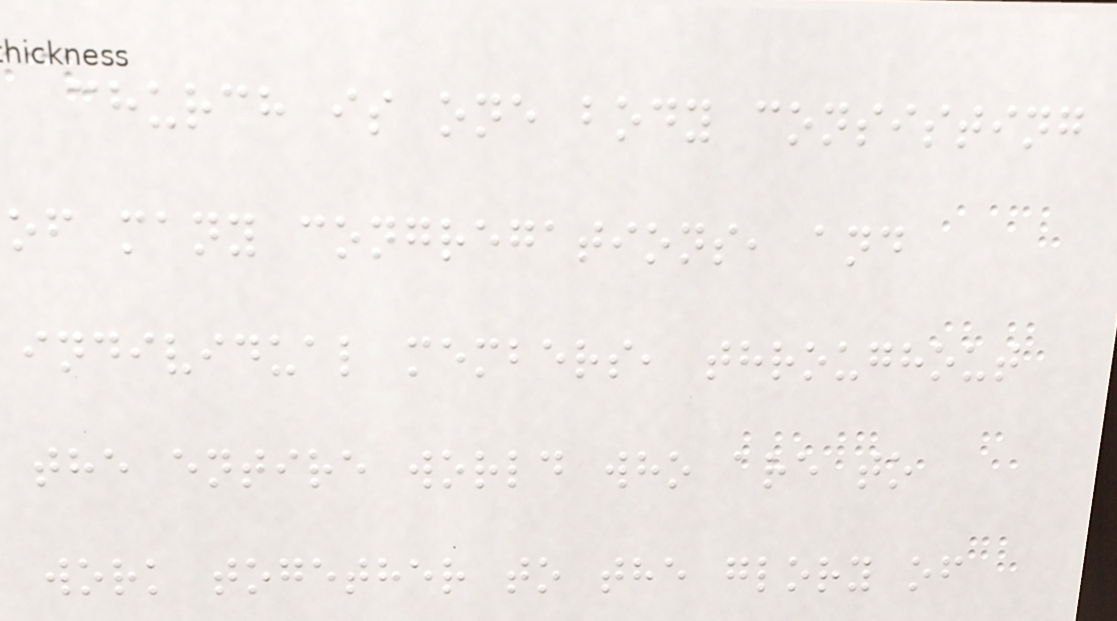church is one body consisting
of many congregations, and
individual members, throughout
the entire world who are to
work together to the glory of
